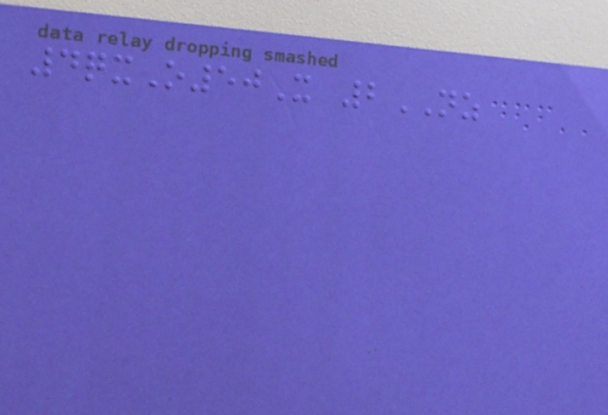4qxO50X 2NZ
